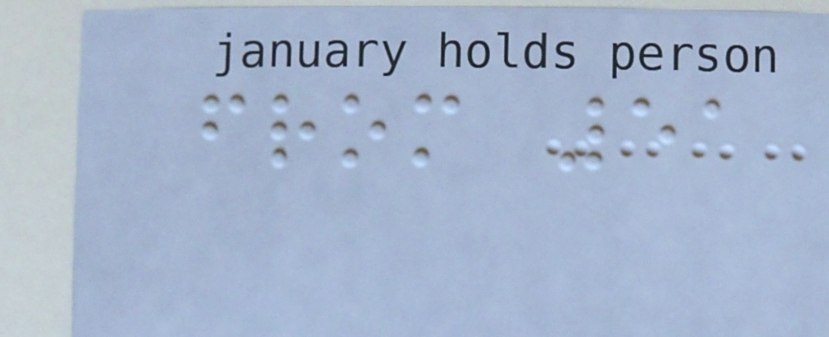from 51
